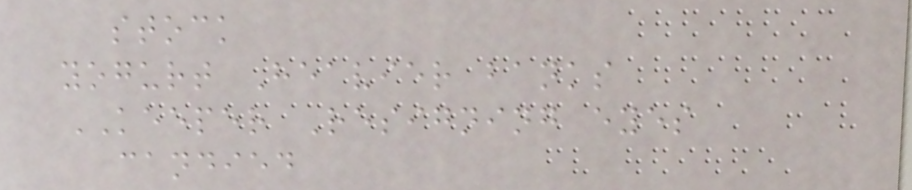stock
yogurt Heavier banks
KEEPER Resigning eyes
candied
